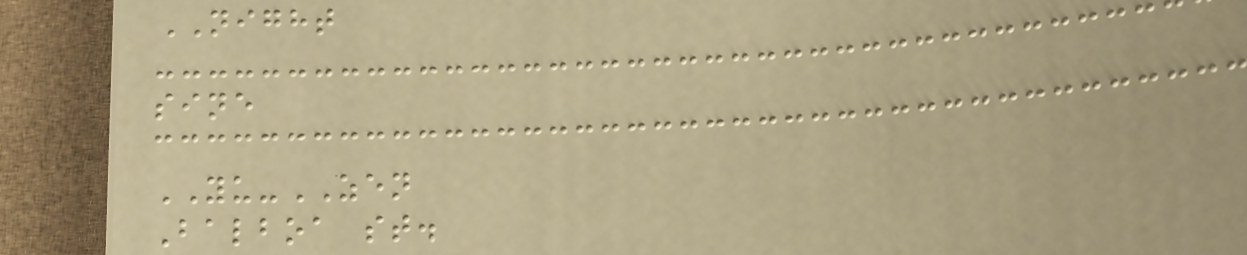NIGHT
sine
YU-ZEN
Balboa st.
